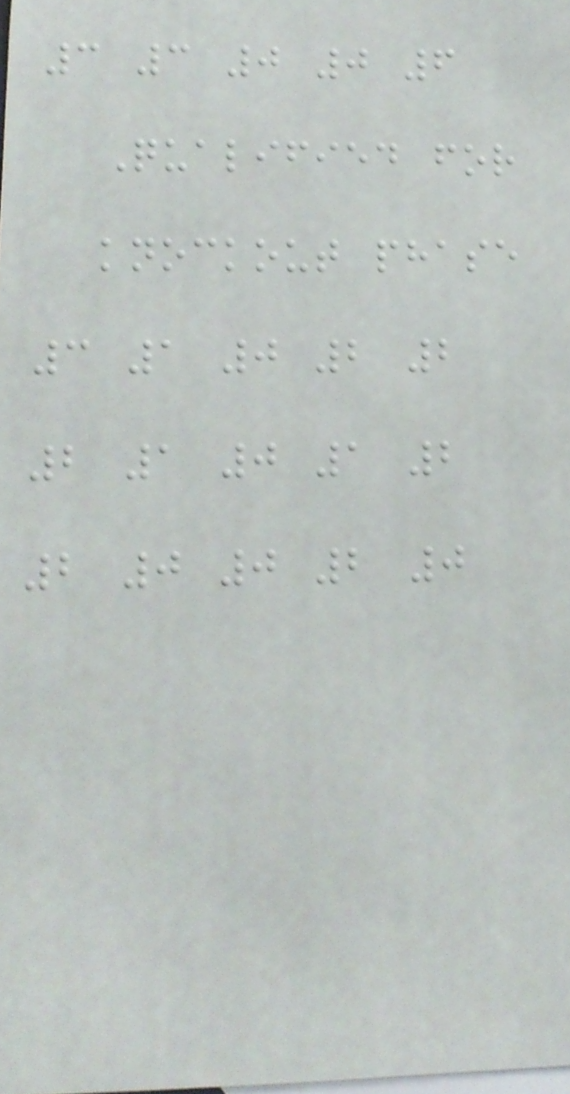3 3 0 0 6
Qualified for
knockout phase
3 1 0 2 2
2 1 0 1 2
2 0 0 2 0
